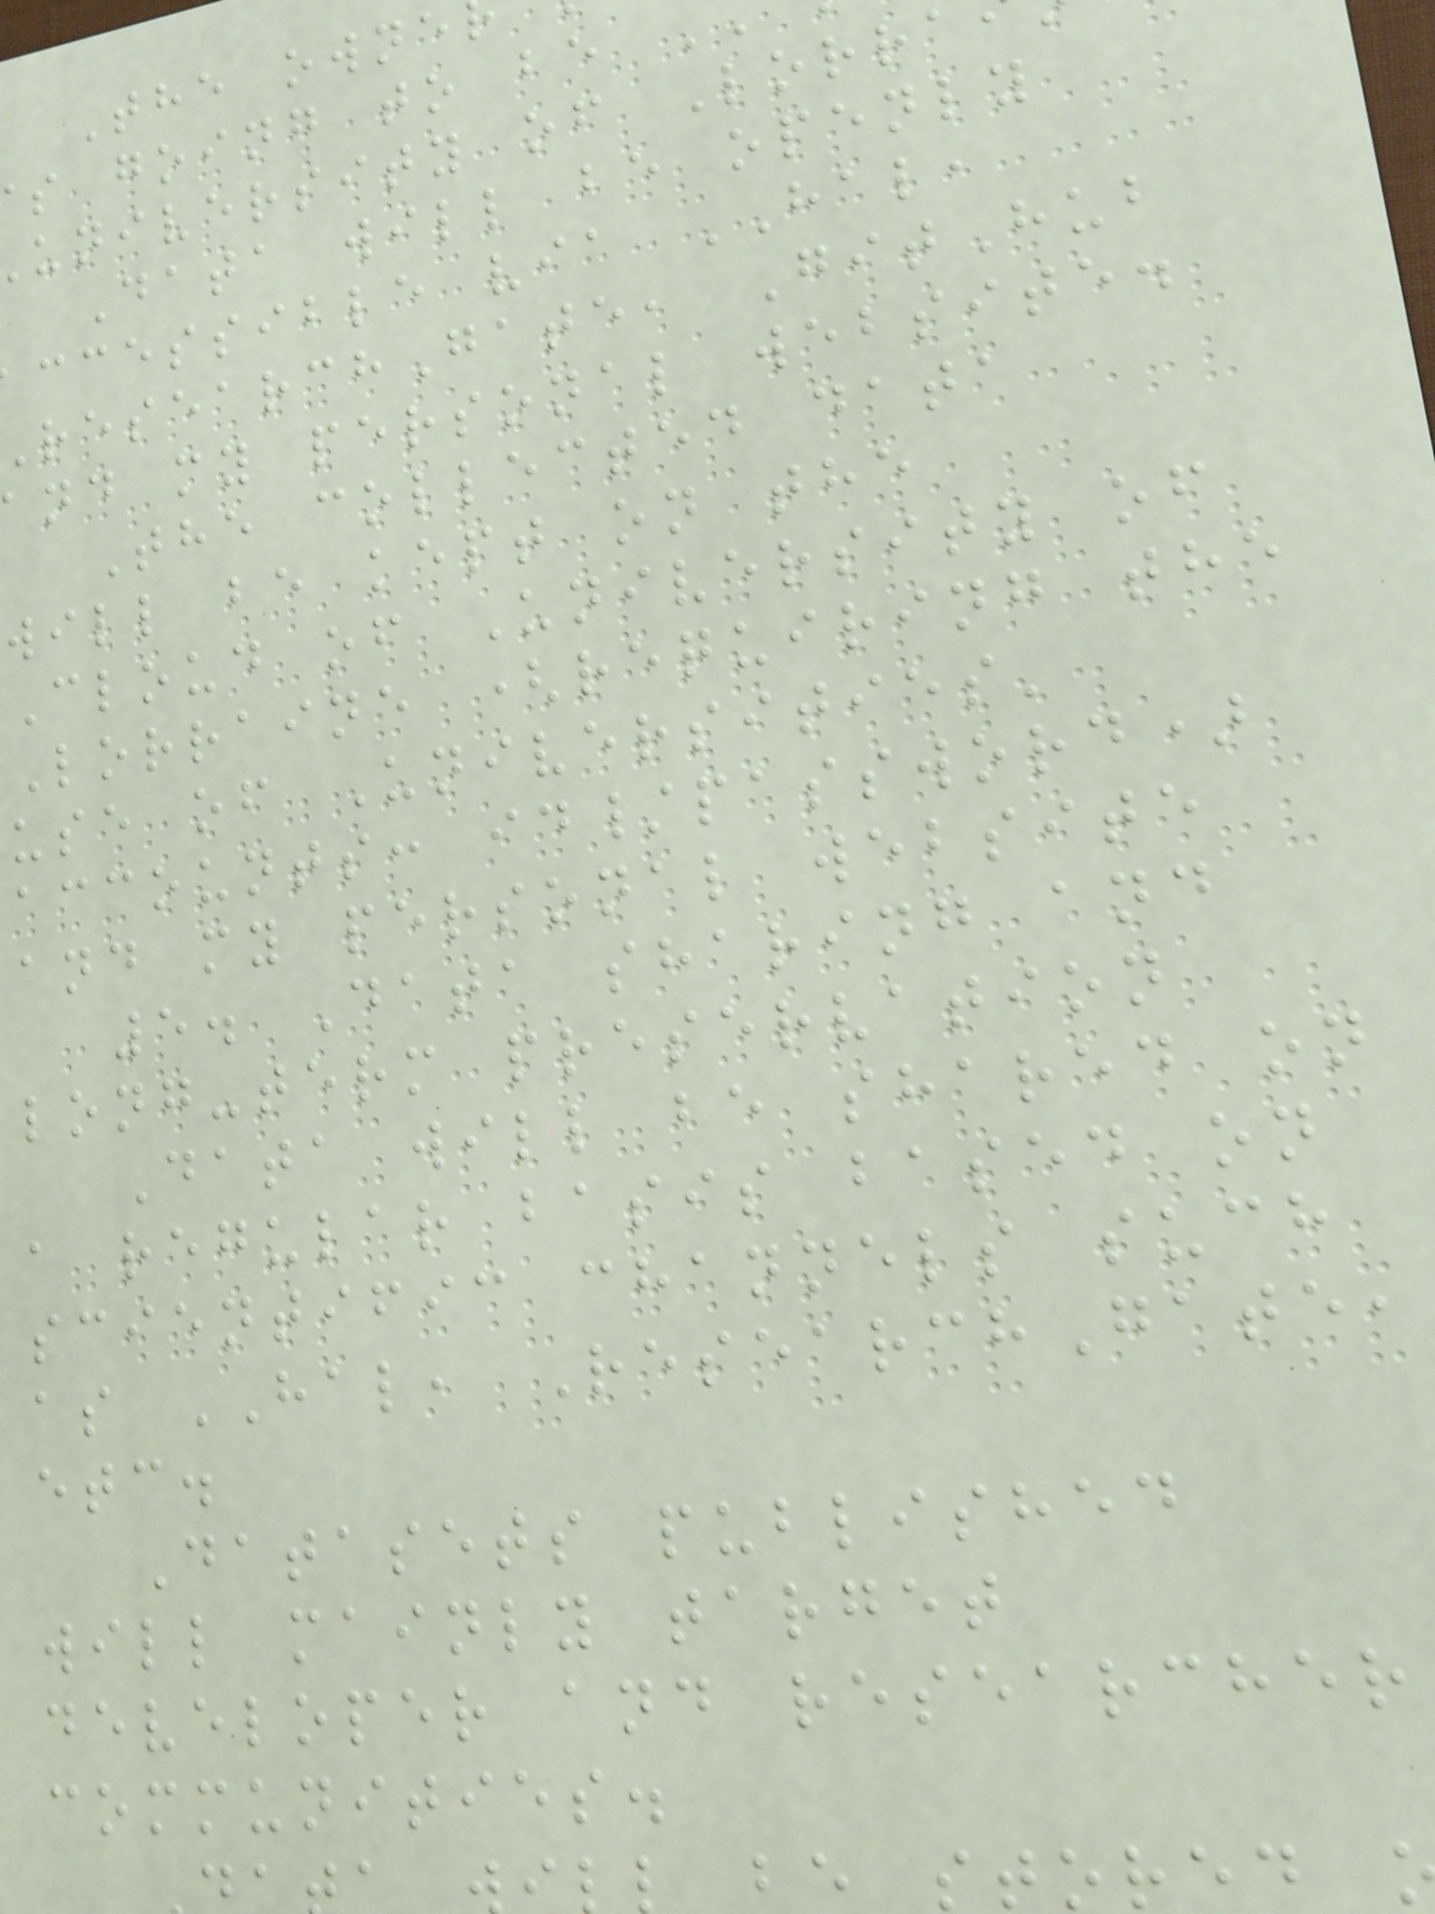The owne
s going to be
university of Lorra
Data will be openly
ccessible via HAL,
esearchGate, GitHub
and my personal website.
The collected data
will be kept on the
Cloud of University of
Lorraine (requiring the
use of Universities'
accounts: id/password)
and my personal website
5. Data sharing and
long-term preservation
Data will be shared on
a regular basis based on
scientific channels such
as HAL, ResearchGate,
etc.
Datasets published
will mainly target
developer and researcher
communities.
be stored
